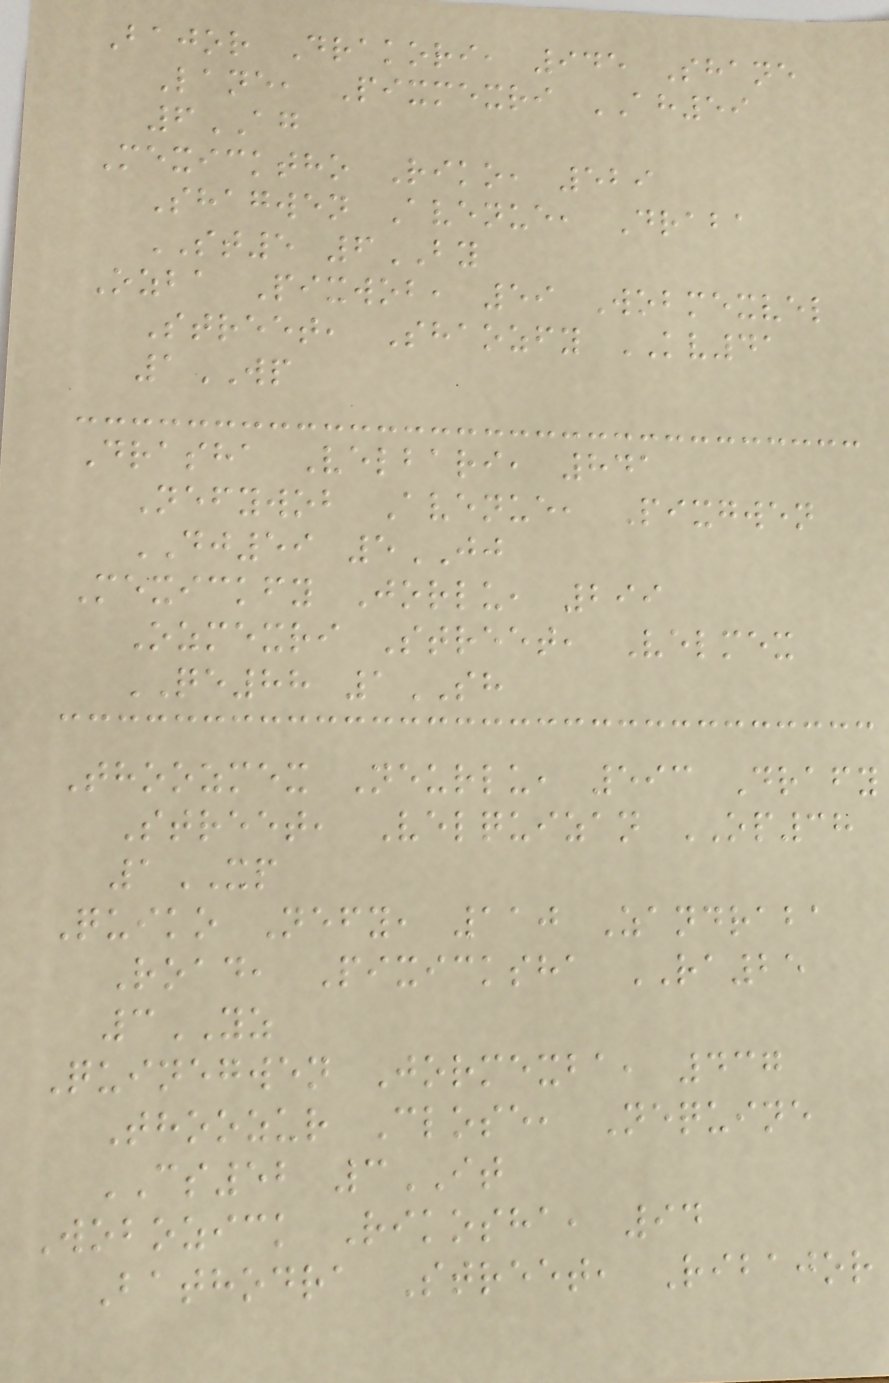Bajor Drakori, 945 Shane
Lane, Pixmexri AH59
6AG
Mexicktho Riko, 529
Shagwen Avenue, Draba
ST5 6BY
Ozba Pixwob, 59 Wobmexvel
Street, Shaozfy KV41
1WP
Drasha Velbari, 841
Nefywob Avenue, Pixgwen
DJ59 5JJ
Mexickfy Jorlu, 299
Ozmexri Street, Velmex
QE88 1SH
Thoozmex Neurlu, 593 Drafy
Street, Velquizan OP38
1XP
Quiko Nefy, 110 Zandraba
Road, Pixicksha RA25
3YZ
Quinegwen Jormexba, 437
Thoozur Close, Nequine
CS52 3IT
Wobozick Rikosha, 94
Bathodra Street, Ribajor
